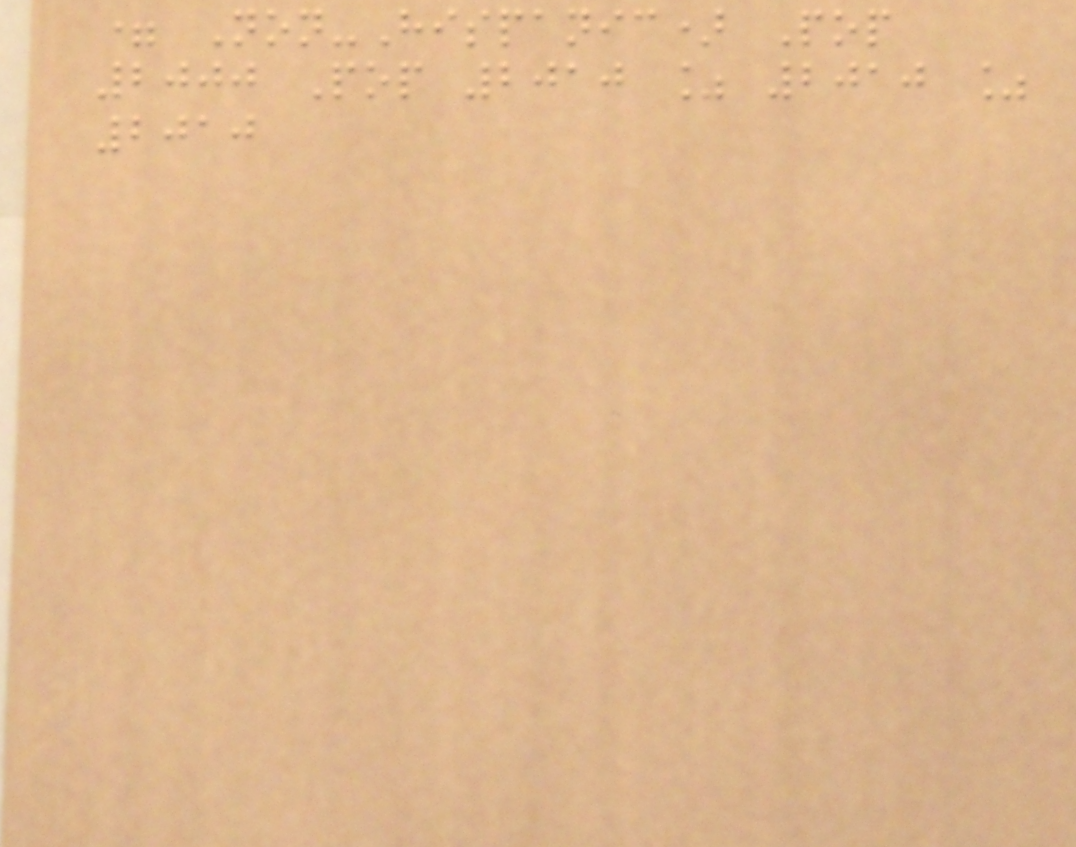= Non-Hispanic) Pop
2000 Pop 2010 % 2010 %
2010
